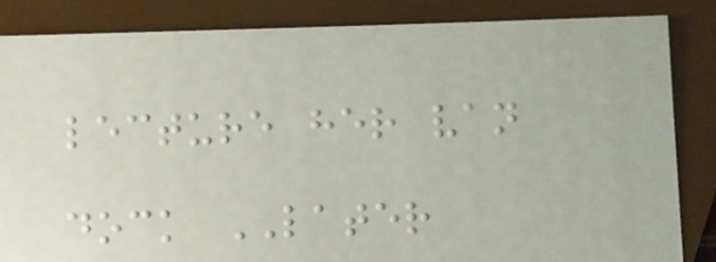lecture her van
dock LATER
